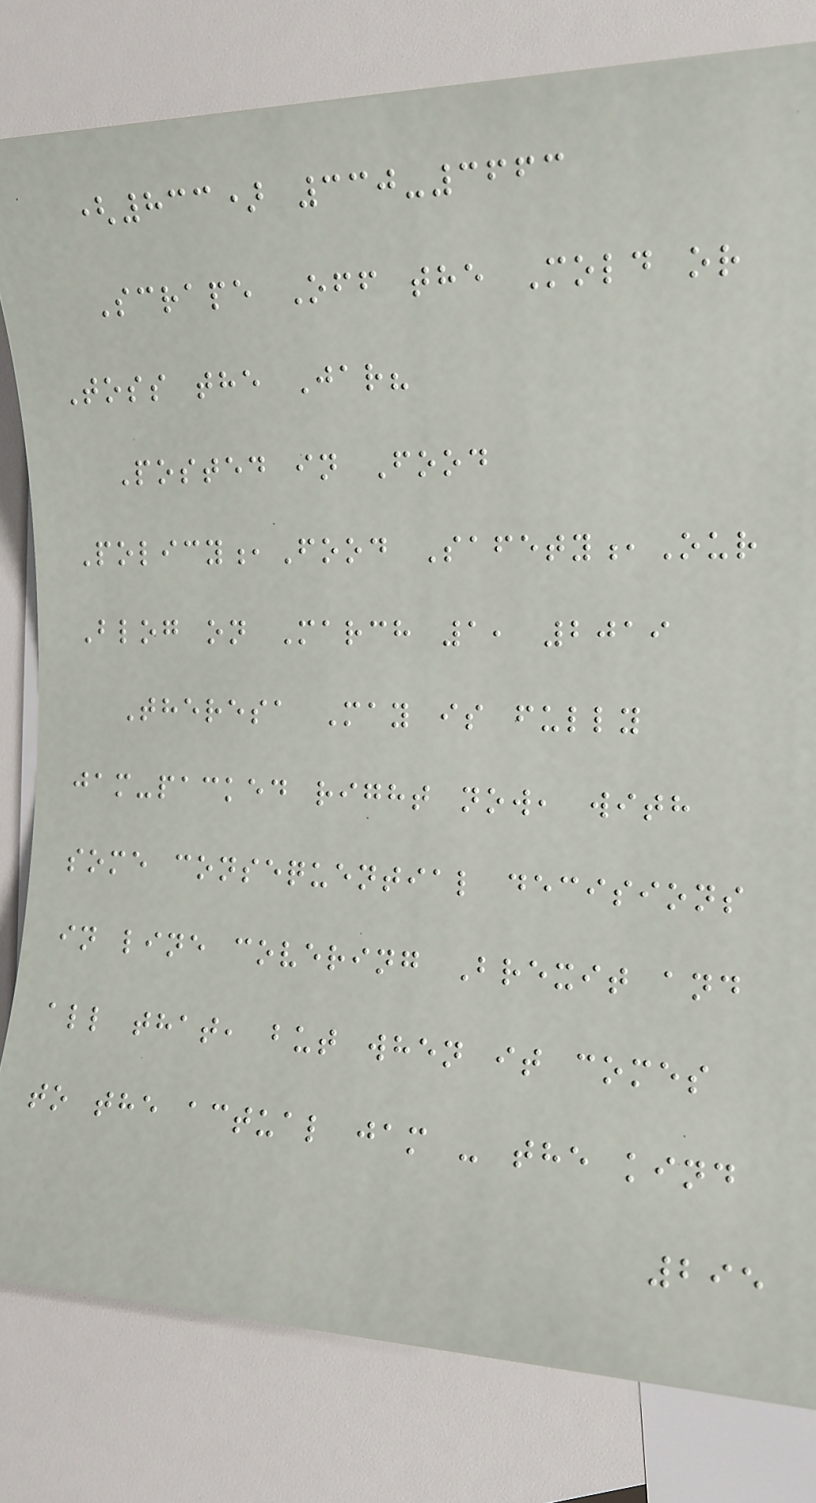(833) 330-3663
Scrape Off the Mold or
Toss the Jar?
Posted in Food
Policy,Food Safety,Our
Blog on March 1, 2019
Theresa May is fully
jam-packed right now, with
some consequential decisions
in line covering Brexit and
all that, but when it comes
to the actual jam - the kind
295
